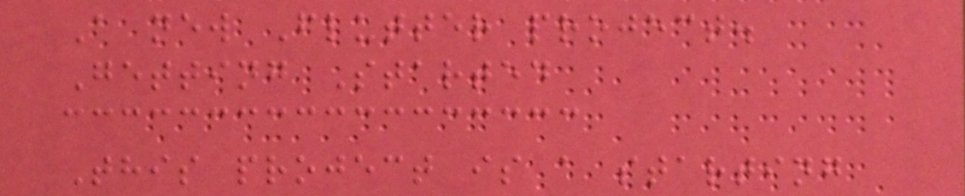A new Flutter project.
Getting Started
This project is a starting
